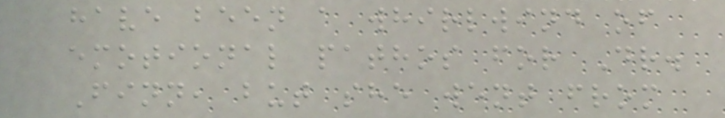have been a whirlwind of
emotional pathos for Dr.
Finn, but she went from
